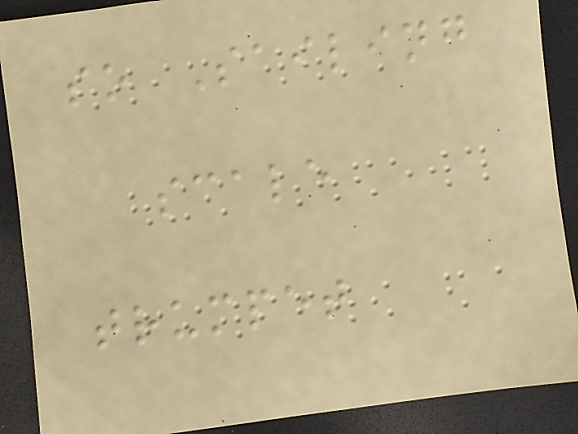so Sailing
scale
trumpet
